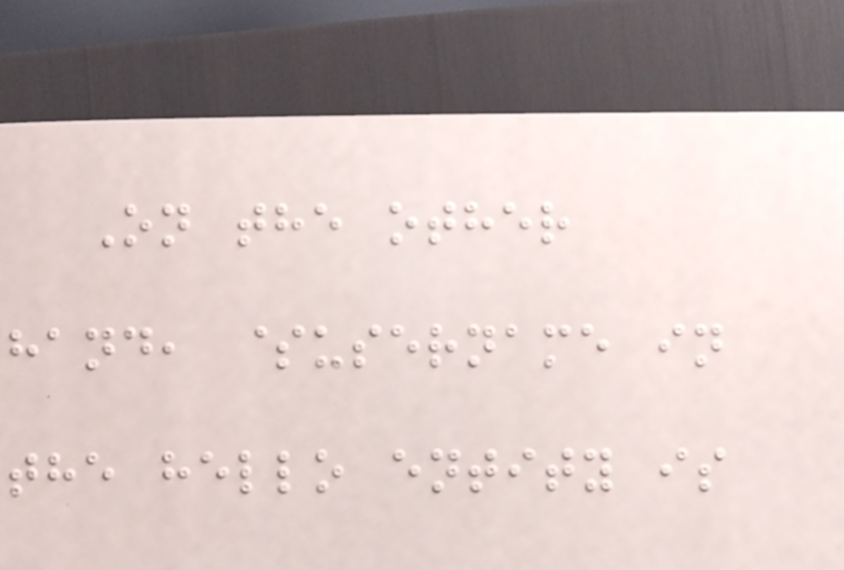On the other
hand, $username in
the hello entity is
